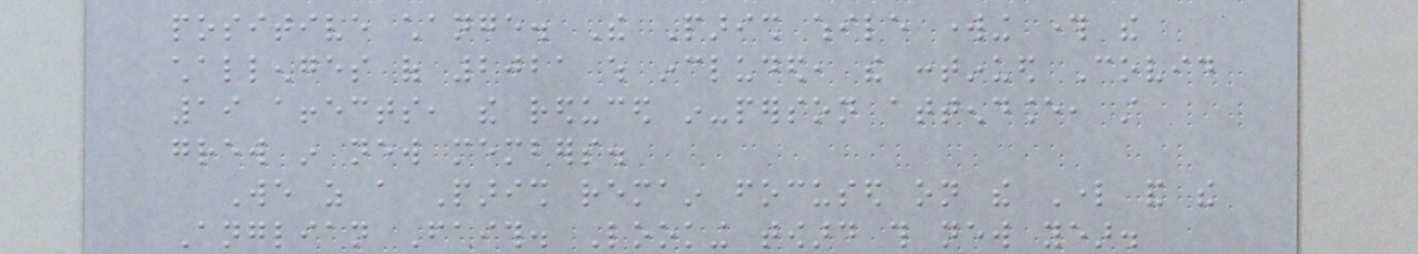positive change. The Parish while working through the
challenges of 2021 which included, the continued Covid
19 affects, the reduced in-person attendance, still
grew in new members.
We as a Parish remain focused on the Lord and the
Anglian Faith. Looking toward this new year.
